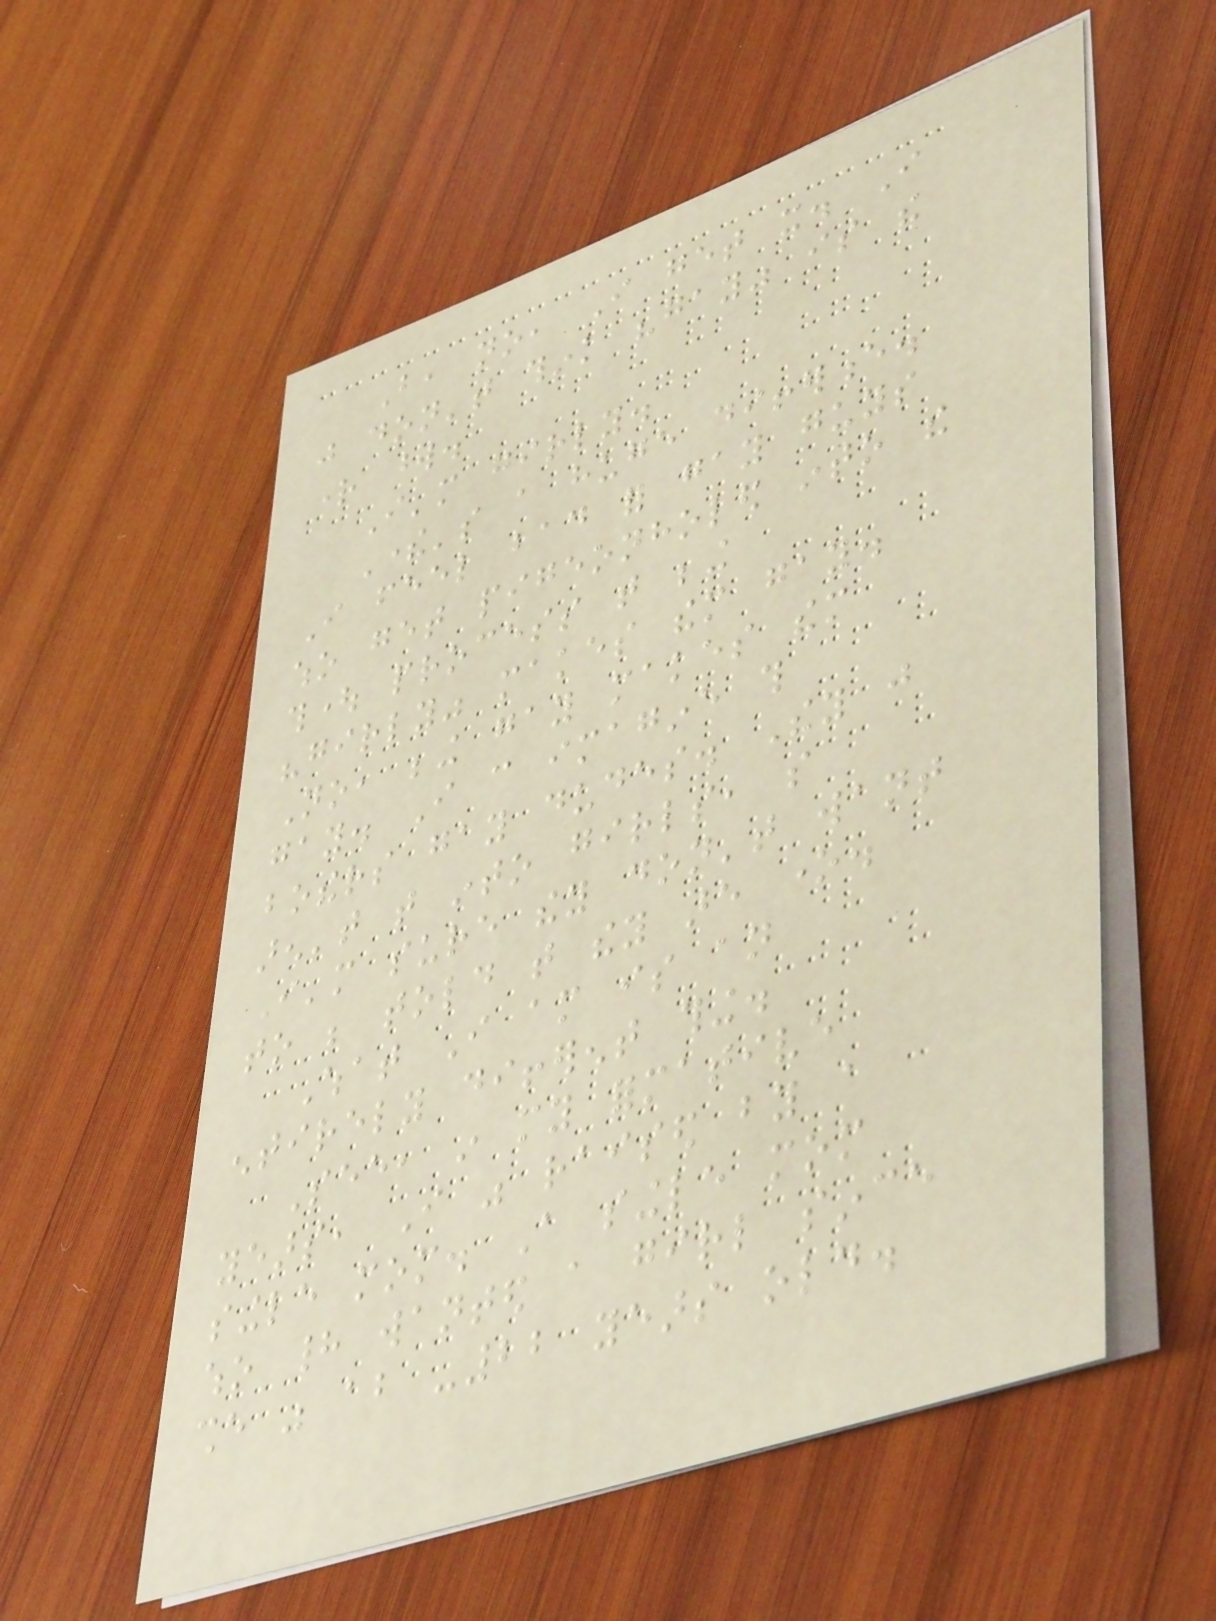But, no, I get it. I
just don't think "gay" is the
right word.
I'm girly.
There's a huge difference.
I feel bad for gay guys
who get pigeonholed into the
thought process that being
"girly" makes them gay.
No, being gay makes them
gay. I can imagine this
bothers gay dudes. They just
aren't that into girls, so
I'm sure they don't want
to be told that they are one.
What I am is an
entirely different thing.
See, in my formative
years, I was raised by a
single mom. A single mom
who had wanted a girl since
she was about -22 years old.
